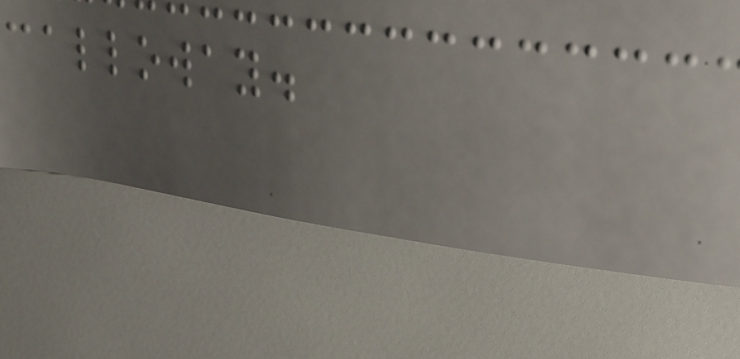calloway.
